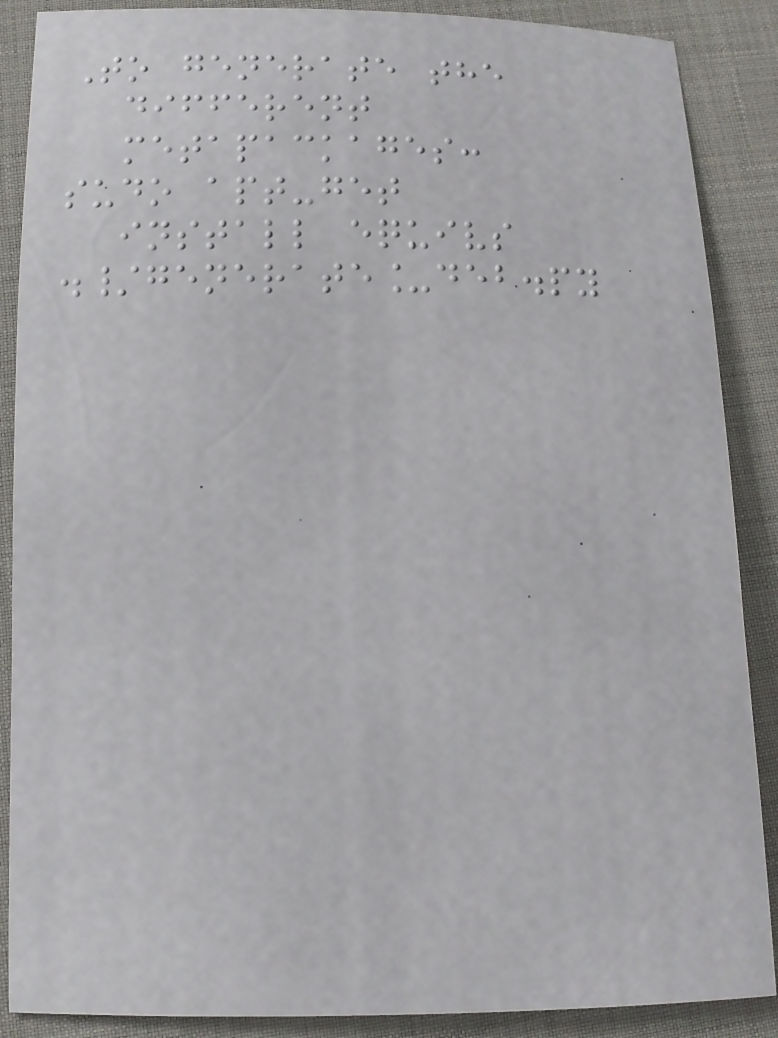To generate the
different
metapackages:
sudo apt-get
install equivs
./generate_deb.py
